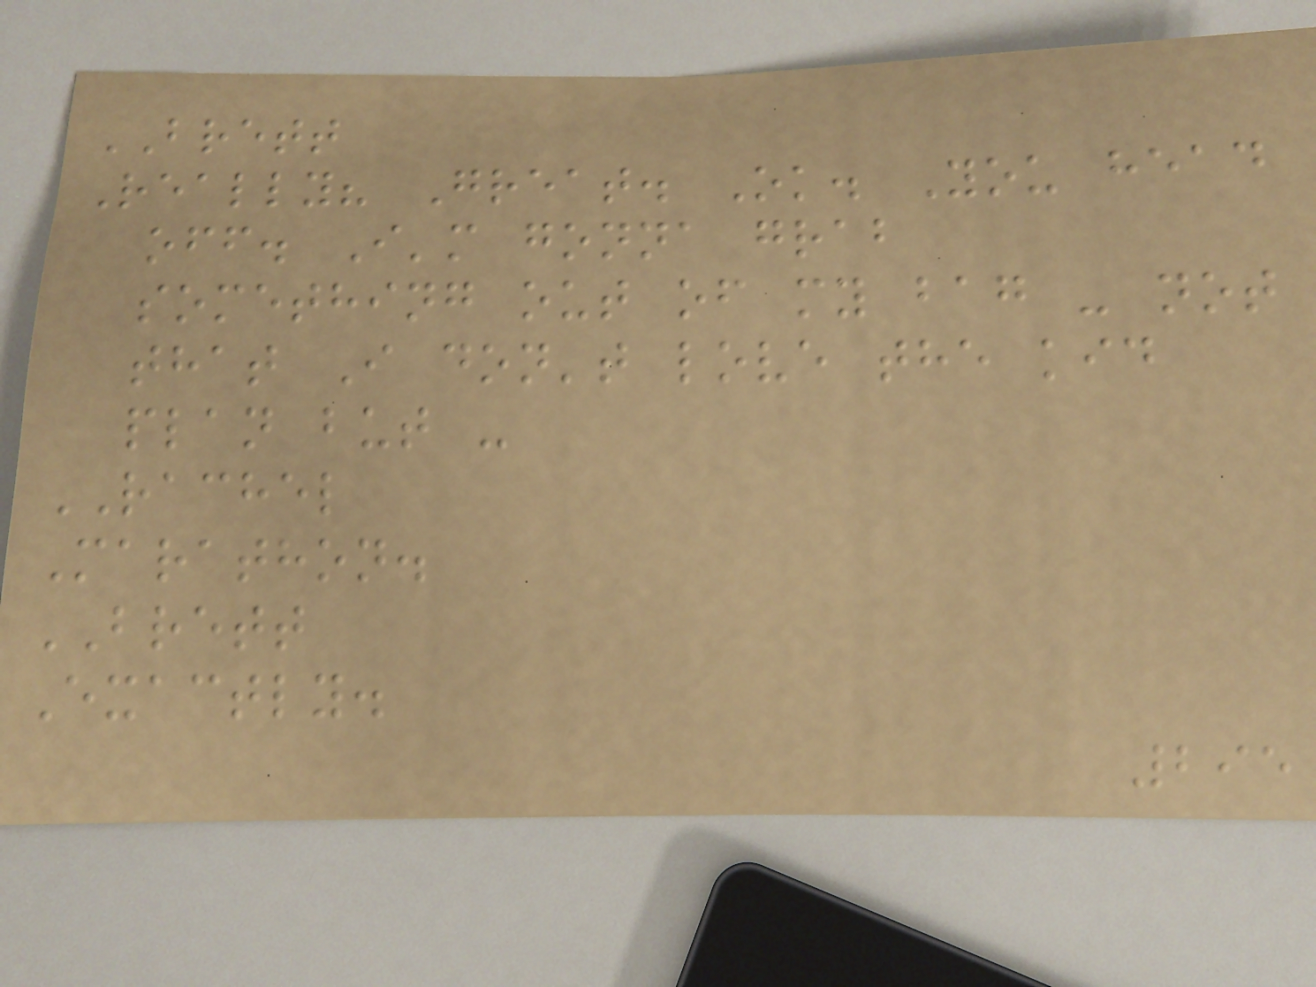BRETT
Really? Great. Ok. You head
off. I'm gonna grab
something out of my bag - not
that I don't love the kid
plan but -
RACHEL
Marathon.
BRETT
Exactly.
295
